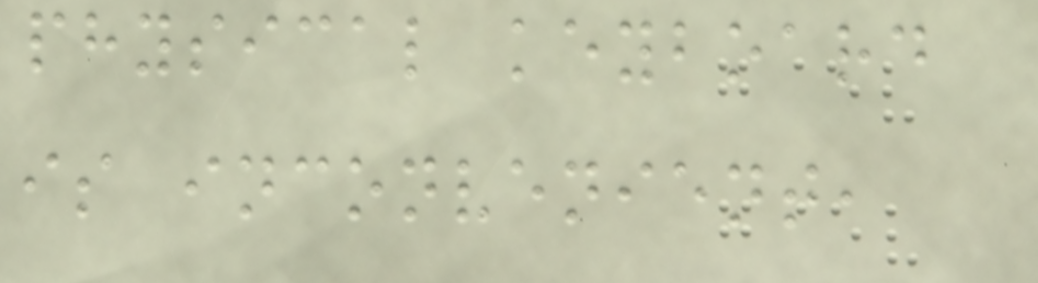physical keyboard
is inconvenient,
